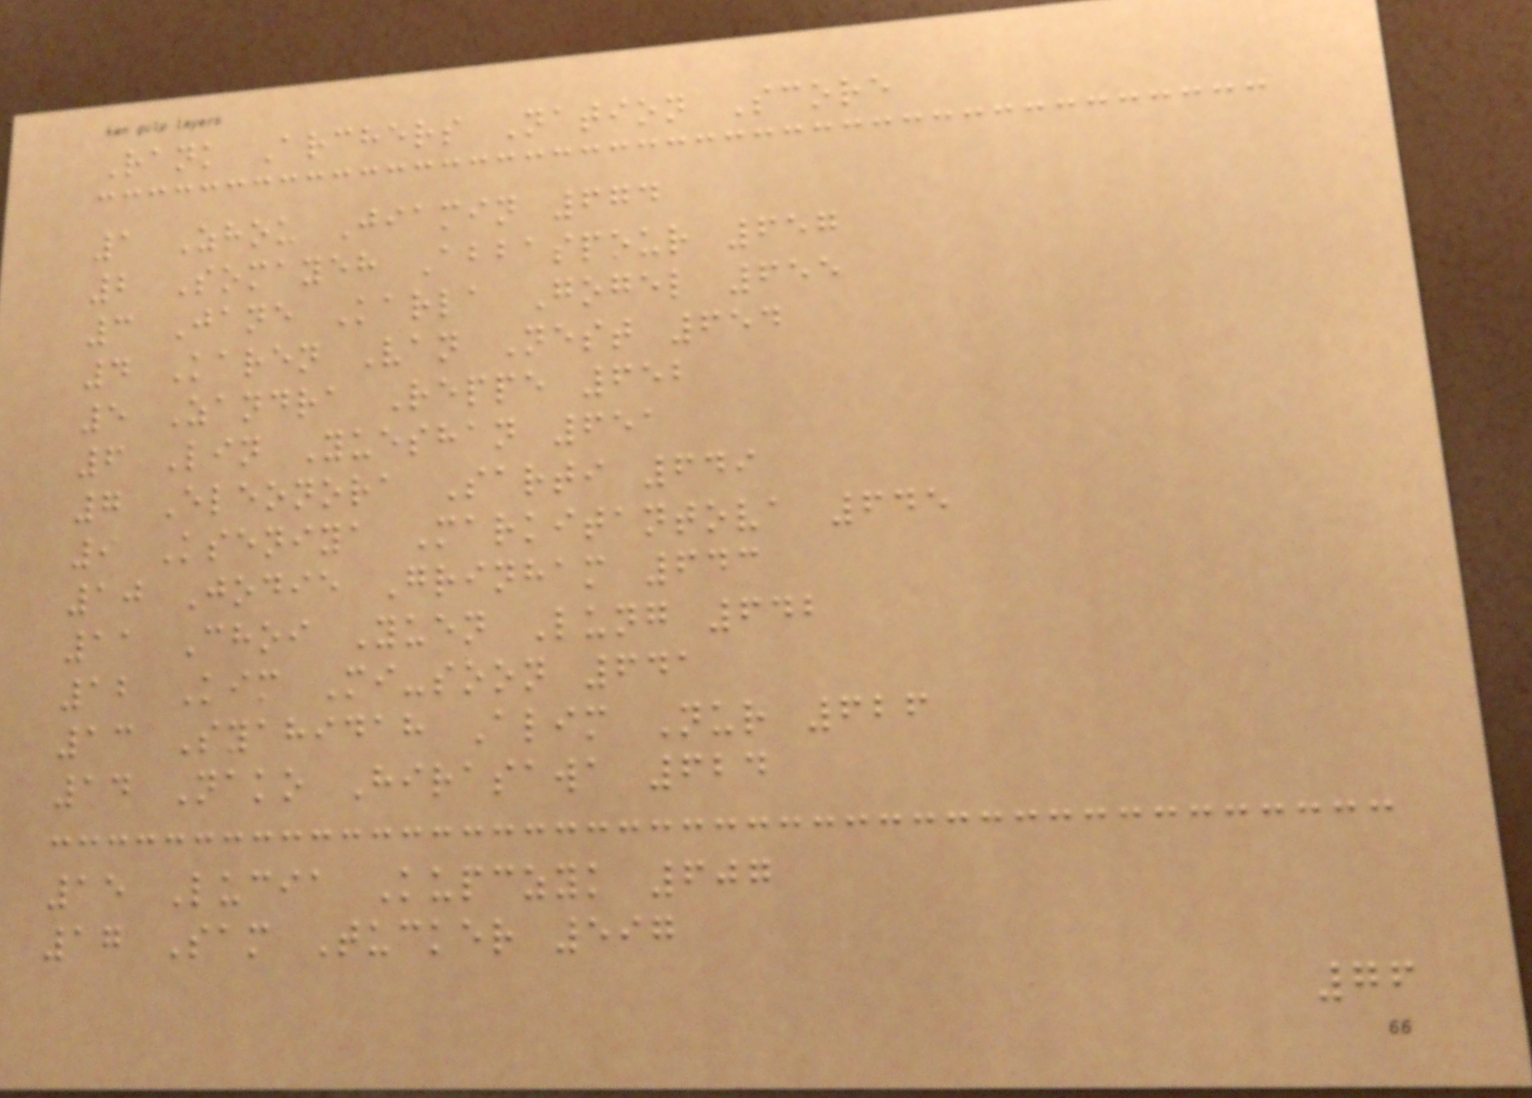Rank Archers Nation Score
1 Zhou Jiamin 674
2 Somayeh Abbaspour 657
3 Jane Karla Gogel 655
4 Karen Van Nest 654
5 Zandra Reppe 652
6 Lin Yueshan 651
7 Eleonora Sarti 649
9 Kseniya Markitantova 645
10 Jodie Grinham 643
11 Choi Yuen Lung 642
12 Kim Mi-soon 641
13 Syahidah Alim Nur 626
14 Nako Hirasawa 624
15 Lucia Kupczyk 607
17 Sam Tucker 597
76
